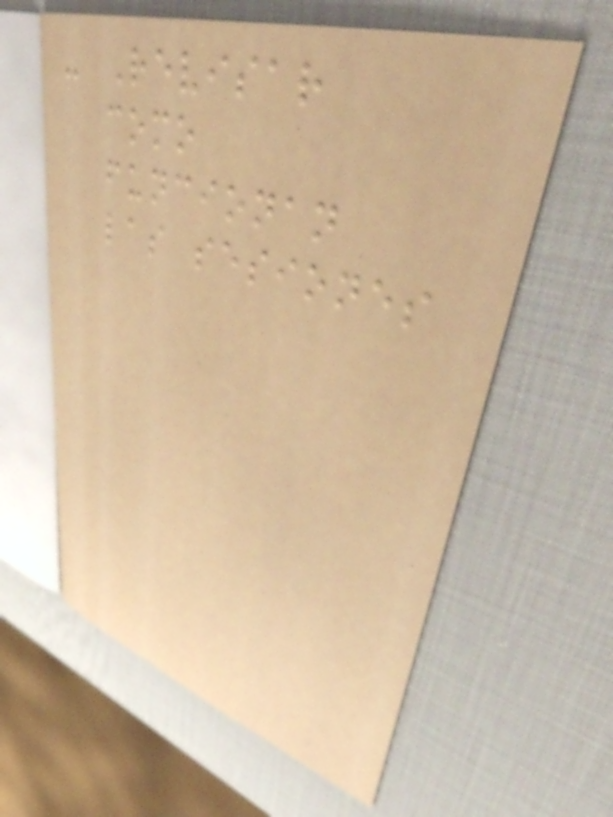- Revisar
como
funcionan
las sesiones
